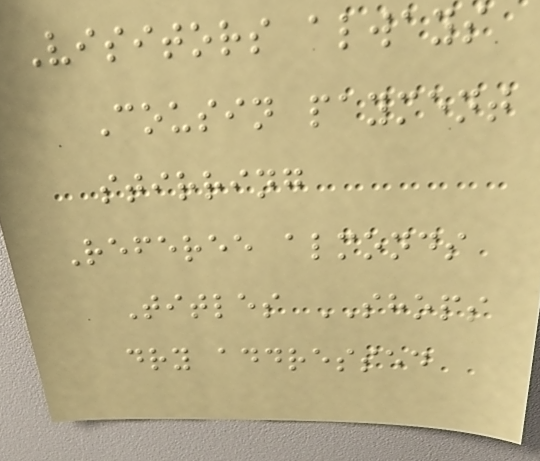Visitors always
Cousin payment
stirring
Referee almonds
Titles SHOPS
dry addressed
